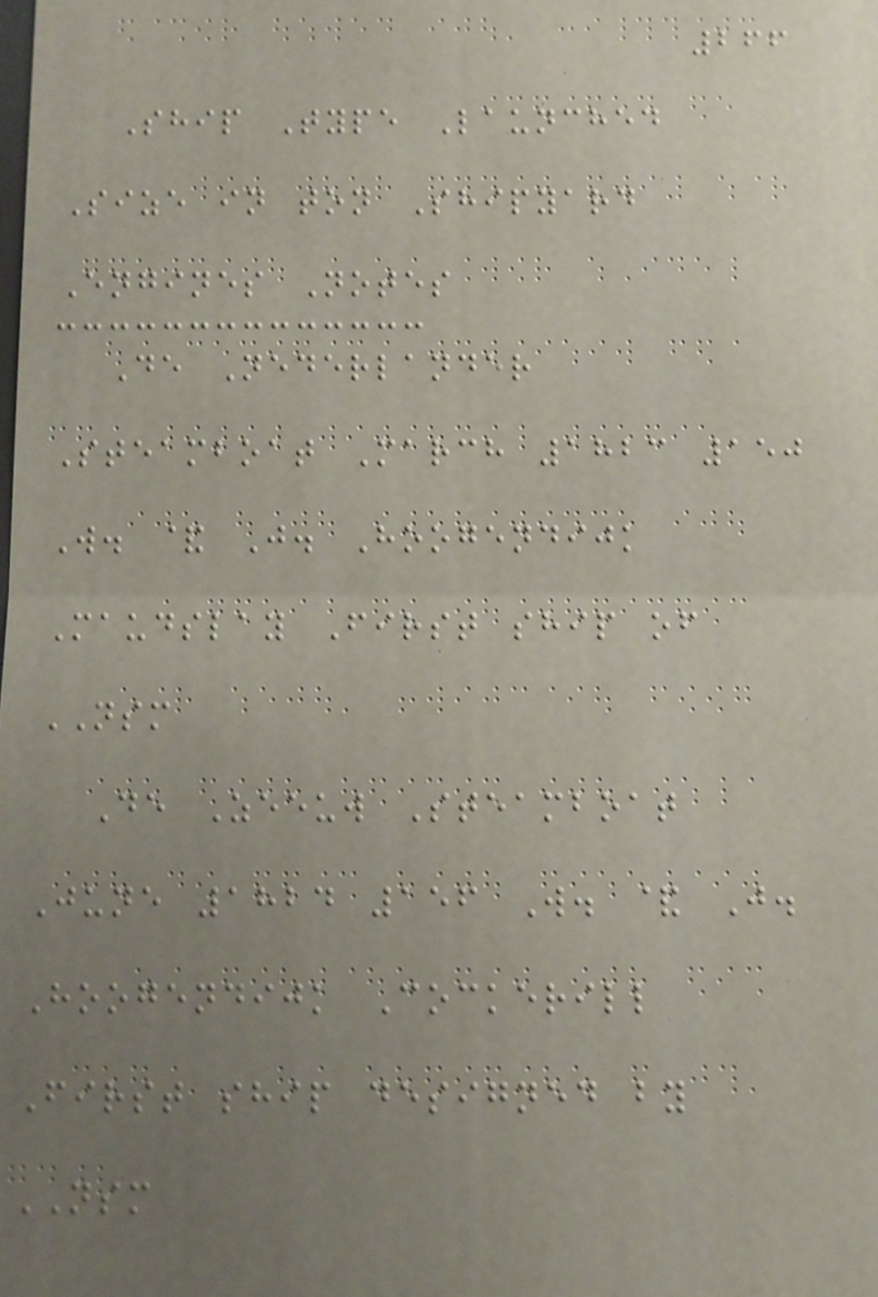266
Ship Type Launched
Size in ton Shipyard
Engines Notes
De Nederlander
Steamboat March 1823 150
W. & J. Hoogendijk
Maudslay First ship of
NSM
De Zeeuw Steamboat
June 1824 156 W. & J.
Hoogendijk Cockerill
First ship designed by
NSM
